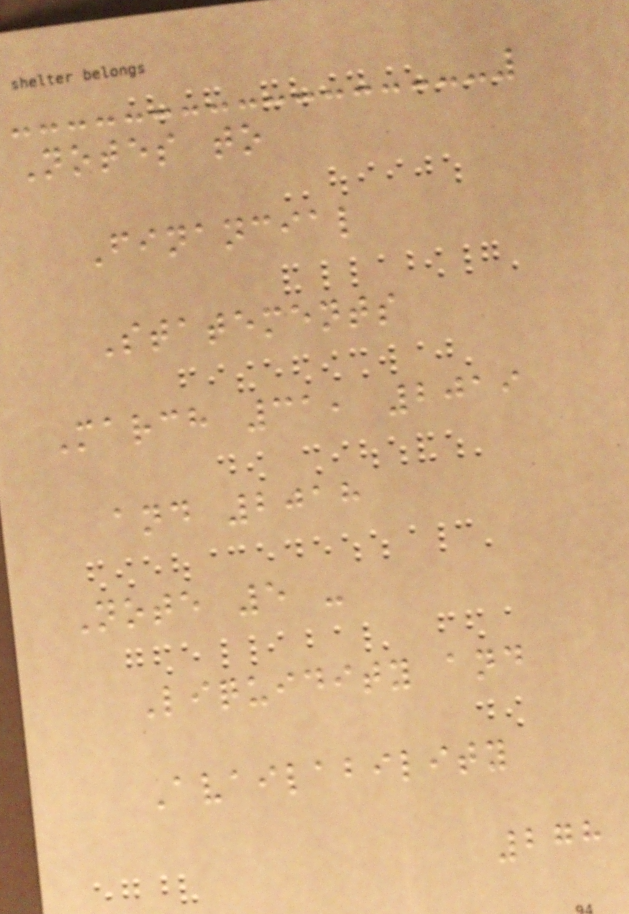Notes to
Financial
Statements
March 31, 2019
and 2018
Note 5 -
Liquidity and
Availability
278
